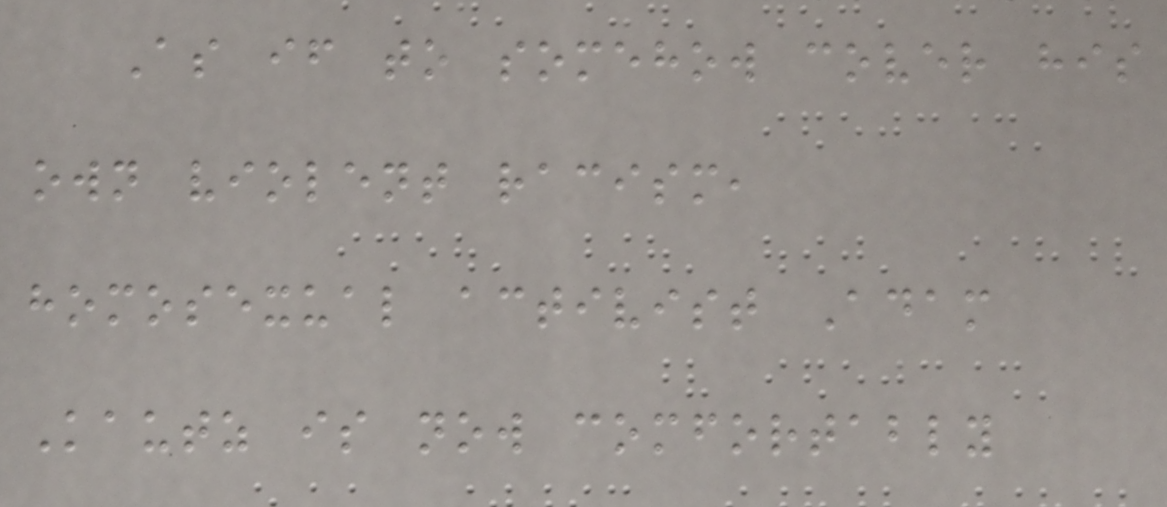As if to somehow cover his
own violent racism,
homosexual activist Adam
Kautz is now comfortably
